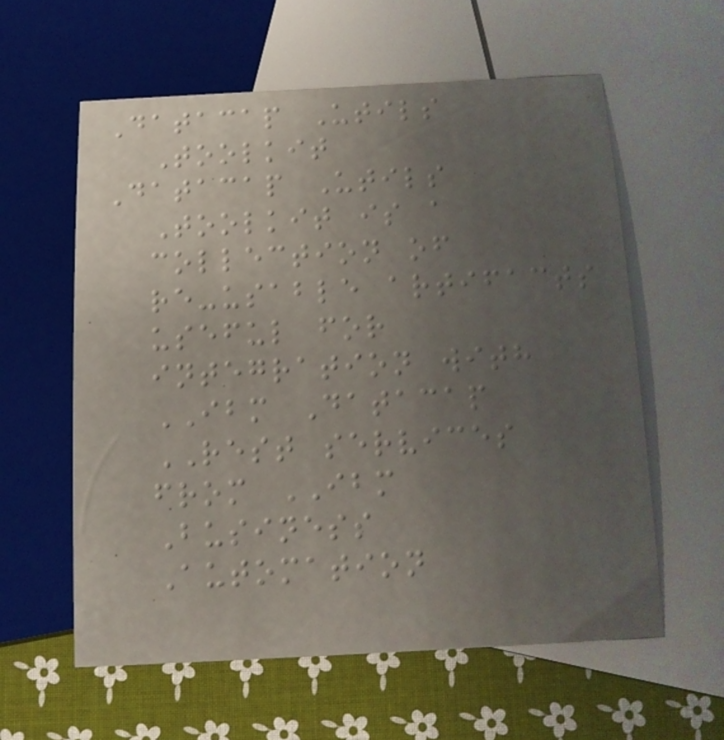Datacap Utils
Toolkit
Datacap Utils
Toolkit is a
collection of
re-usable artifacts
useful for
integration with
IBM Datacap
REST services
from IBM
Business
Automation
